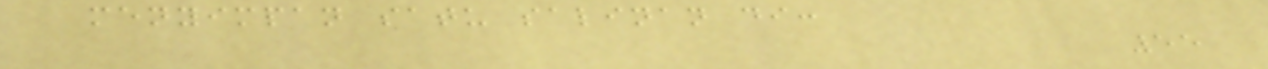menyimpan satu salinan di:
55
